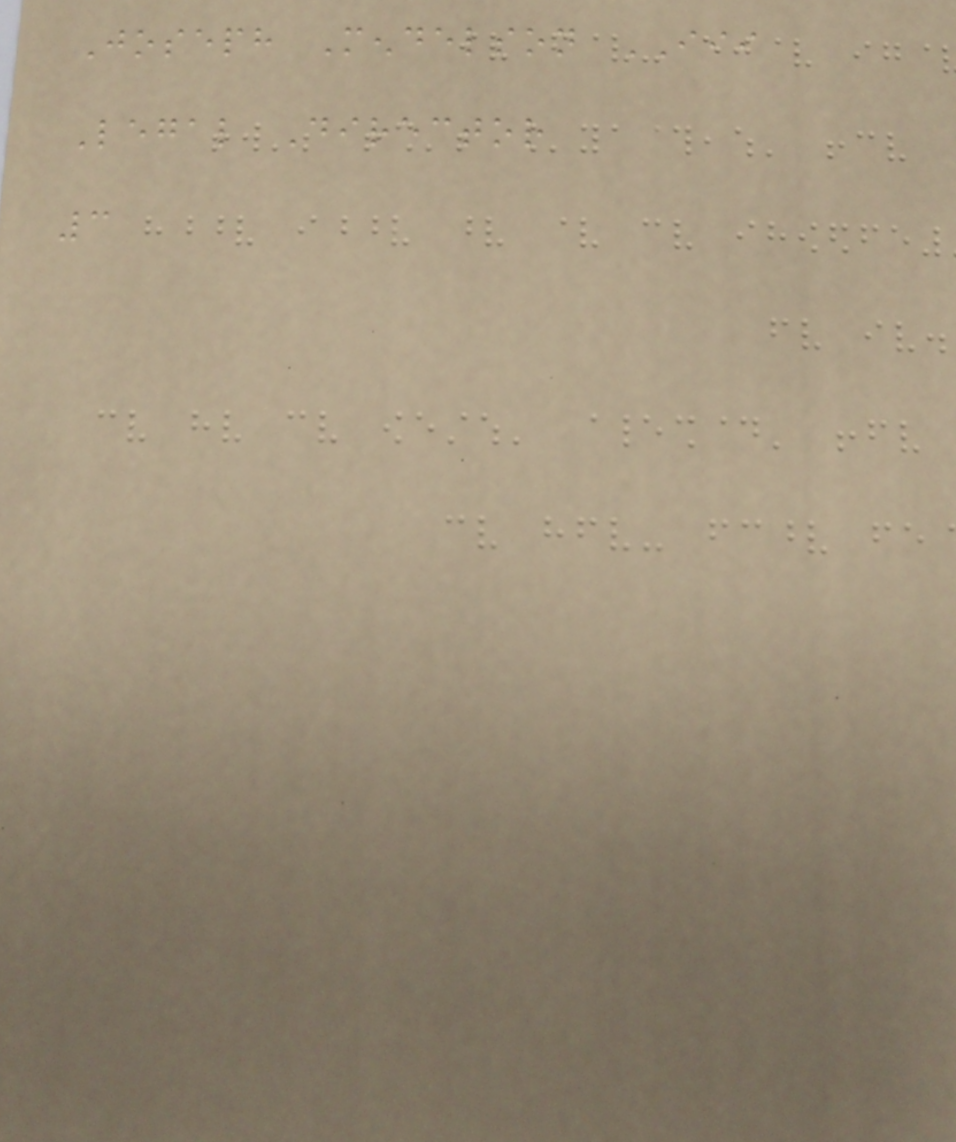Joseph Mendelson III
Legal Director
3
